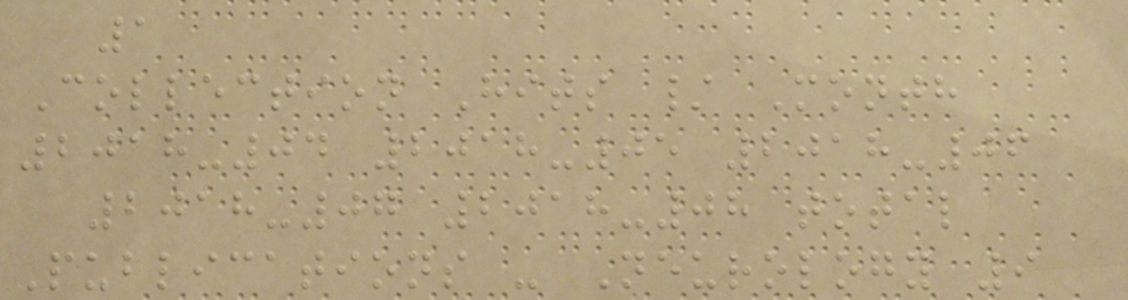1
Collection Hits / Month
2018-04 2018-05 2018-06
2018-07 2018-08 total
Publications - Neurology 9
